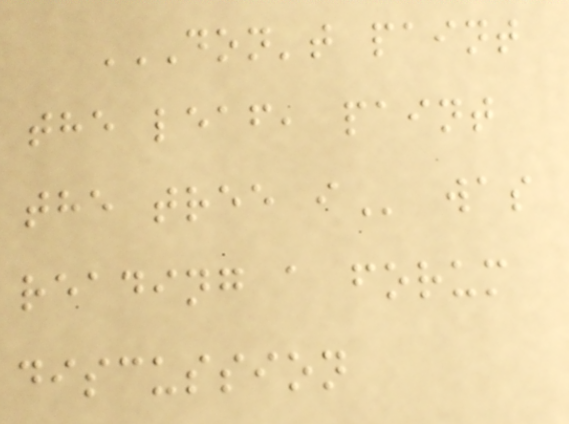DON'T PAINT
THE LEAF, PAINT
THE TREE I was
reading a forum
discussion
